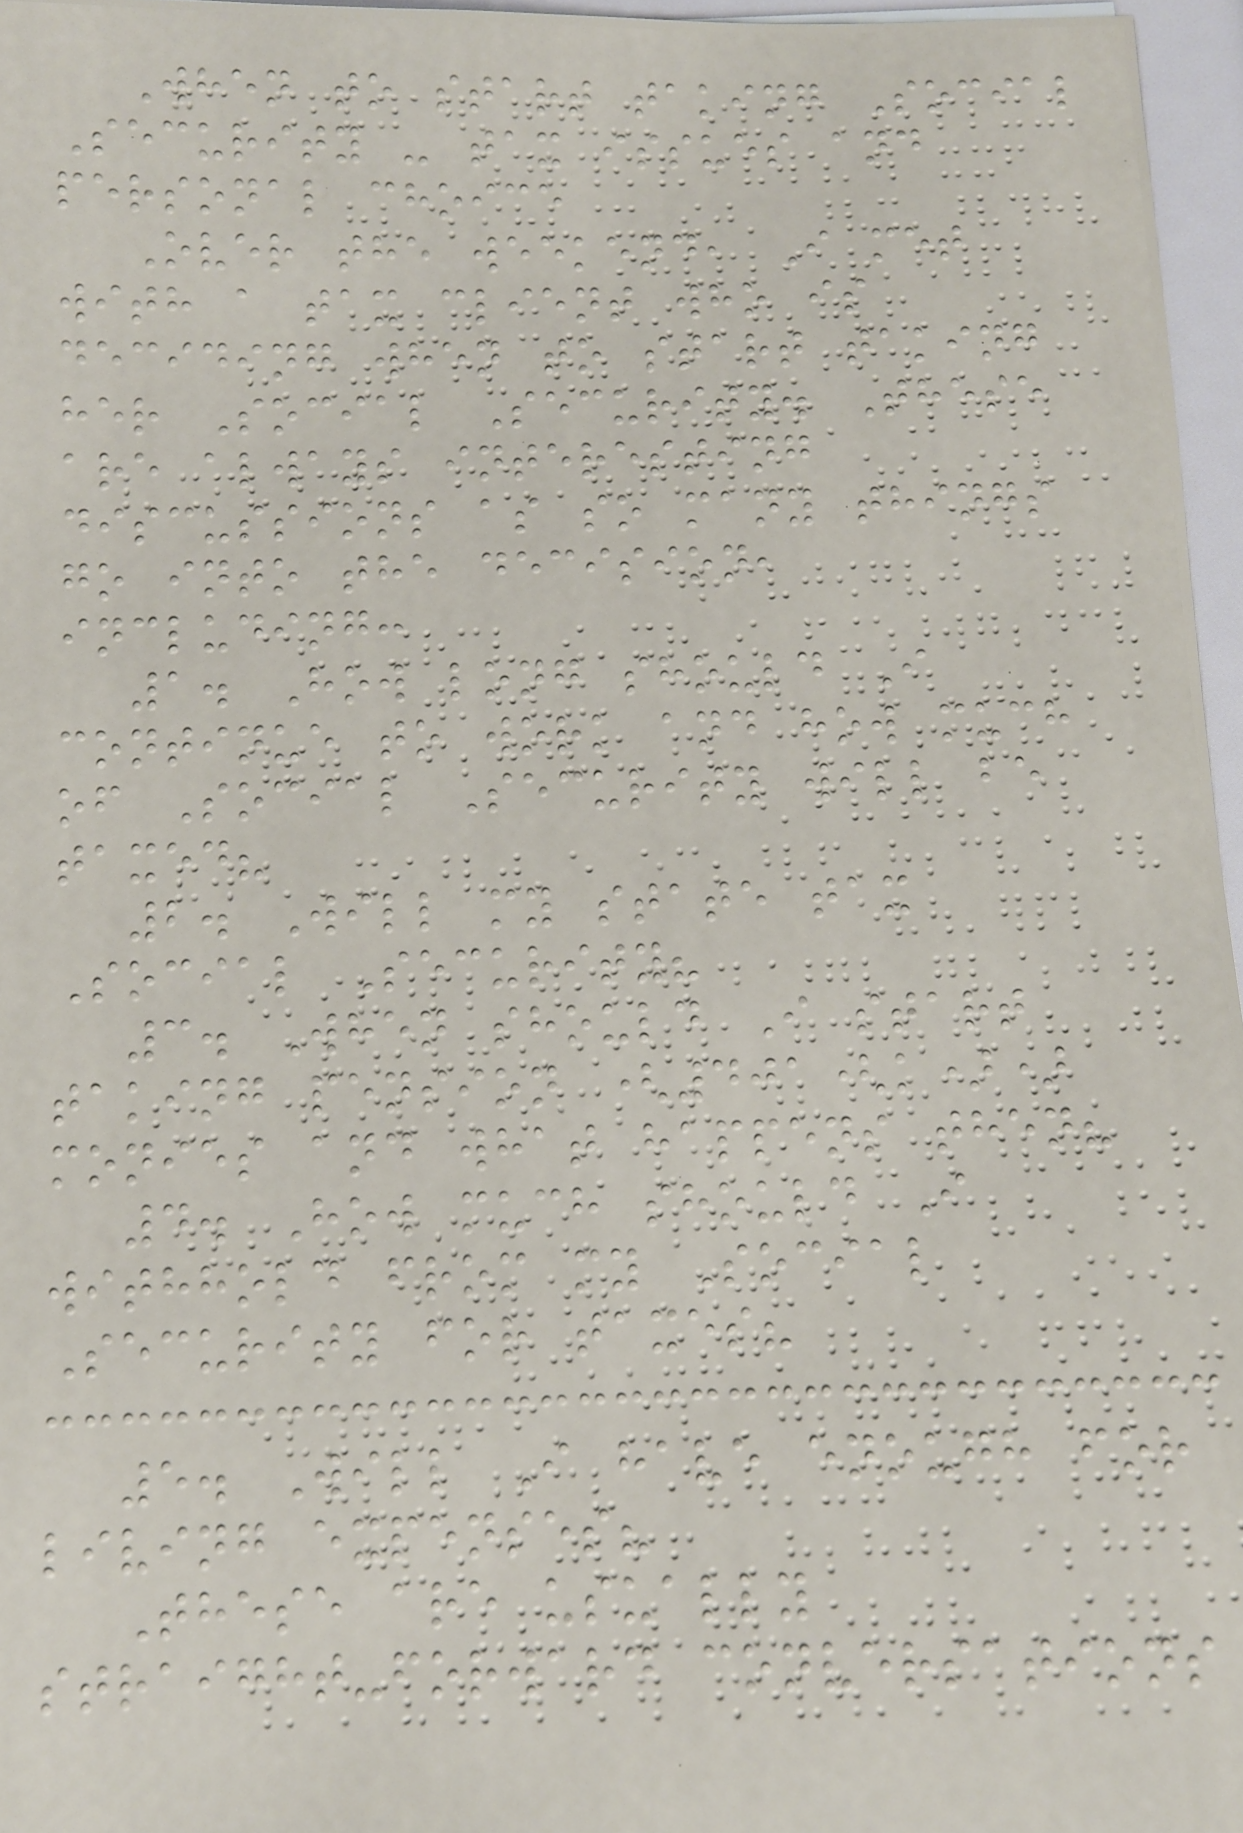When to start taking Social
Security - tax issues and
personal choice
Over the weekend, I met
with a tax client who is
deciding when to start taking
her Social Security. These
are always interesting
discussions as so many things
go into the decision,
including:
1. How long should I
continue to work and how much
of Social Security will be
taxed?
2. Will my state tax
Social Security?
3. When should I start
taking pension (401(k))
monies and what happens then?
4. How much should I
withhold from my Social
Security for taxes?
5. Will I have enough for
living expenses?
These are usually
straight-forward conversations
